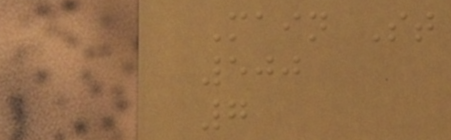Main St
500
7
